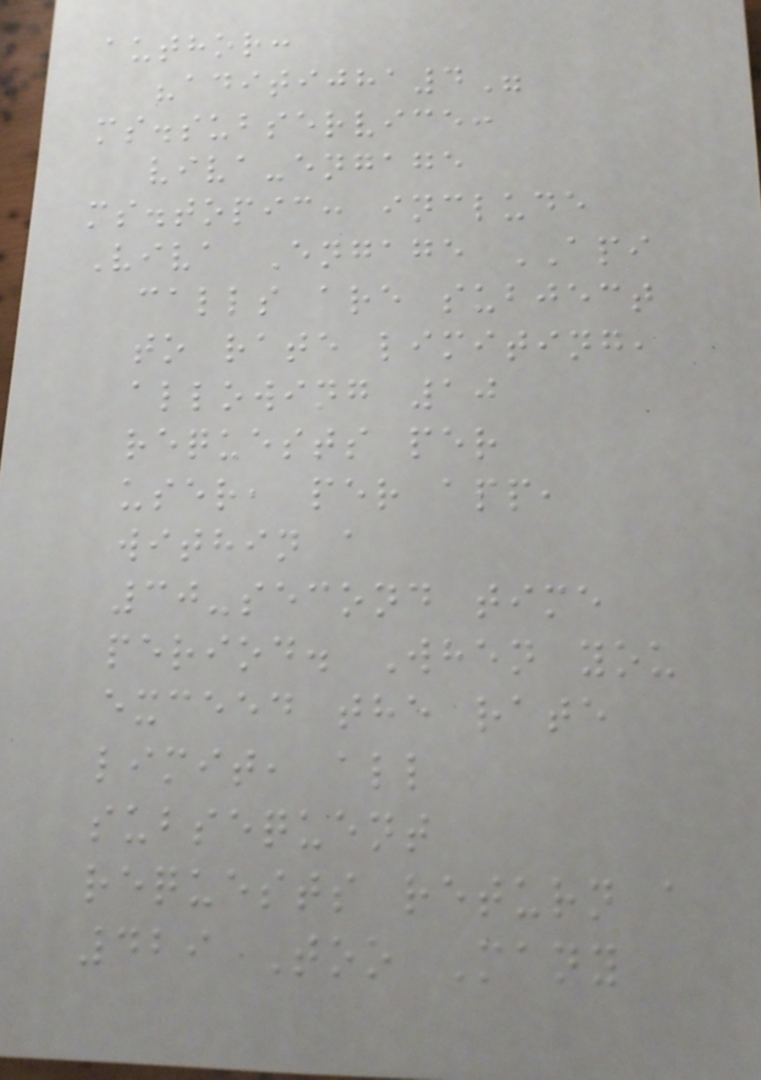author:
"aditijha4"
ms.subservice:
viva-engage
ms.topic: include
Viva Engage API
calls are subject
to rate limiting,
allowing 10
requests per
user, per app,
within a
30-second time
period. When you
exceed the rate
limit, all
subsequent
requests return a
429 Too Many
